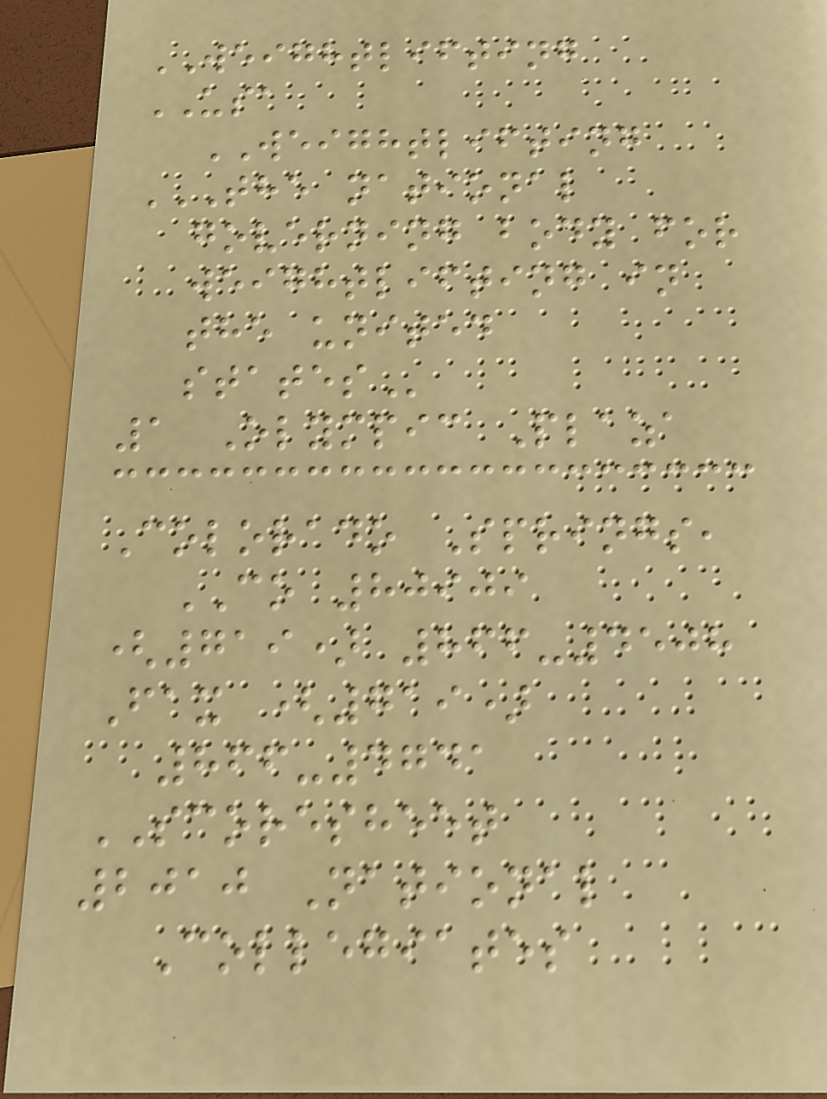WEIGHTLIFTING
USA
WEIGHTLIFTING
THE NATIONAL
GOVERNING BODY FOR
WEIGHTLIFTING IN
THE UNITED
STATES
1 Olympic Plaza
Colorado Springs,
CO 80909
(719) 866-4508
Fax (719)
866-4741
SCORESHEET
2010 National
Collegiates
